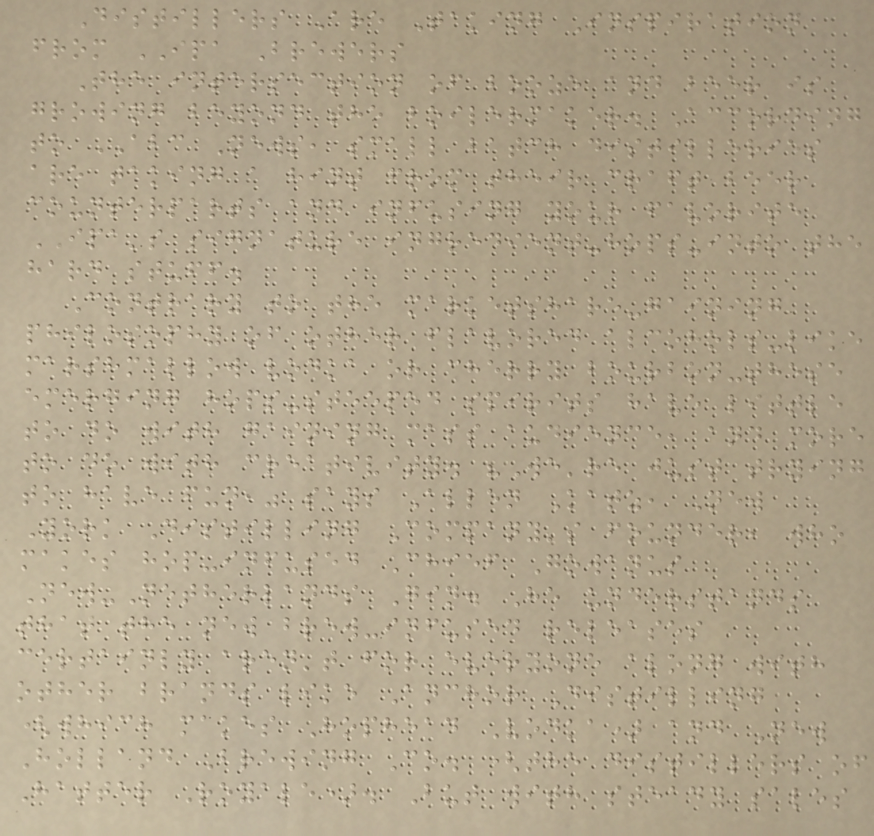Distillers Are Taking Inspiration
from IPA Brewers
The intersection of booze and beer is
growing beyond the boilermaker. According
to ABC News, small batch distilleries
are taking a hint from their craft beer
counterparts and infusing your favorite
IPA's signature ingredient-hops-into the
hard stuff.
Contrary to the marketshare-gaining
philosophy of other flavored alcohols-like
marshmallow vodka or cherry bourbon-these
emerging hops-steeped spirits have little
to do with gaining mass audience, and more
to do with creativity. "We're just trying
to have fun," says Allen Katz, New
York Distilling Company's founder, who
makes hop-infused Chief Gowanus
New-Netherlands Gin. He understands
that the new brew-infused releases
certainly aren't for everyone along with
other brands like Anchor Distilling
(which makes Hophead Vodka) and New
Holland Brewing Co. (the distillers of
Hatter Royale). But with steady sales
